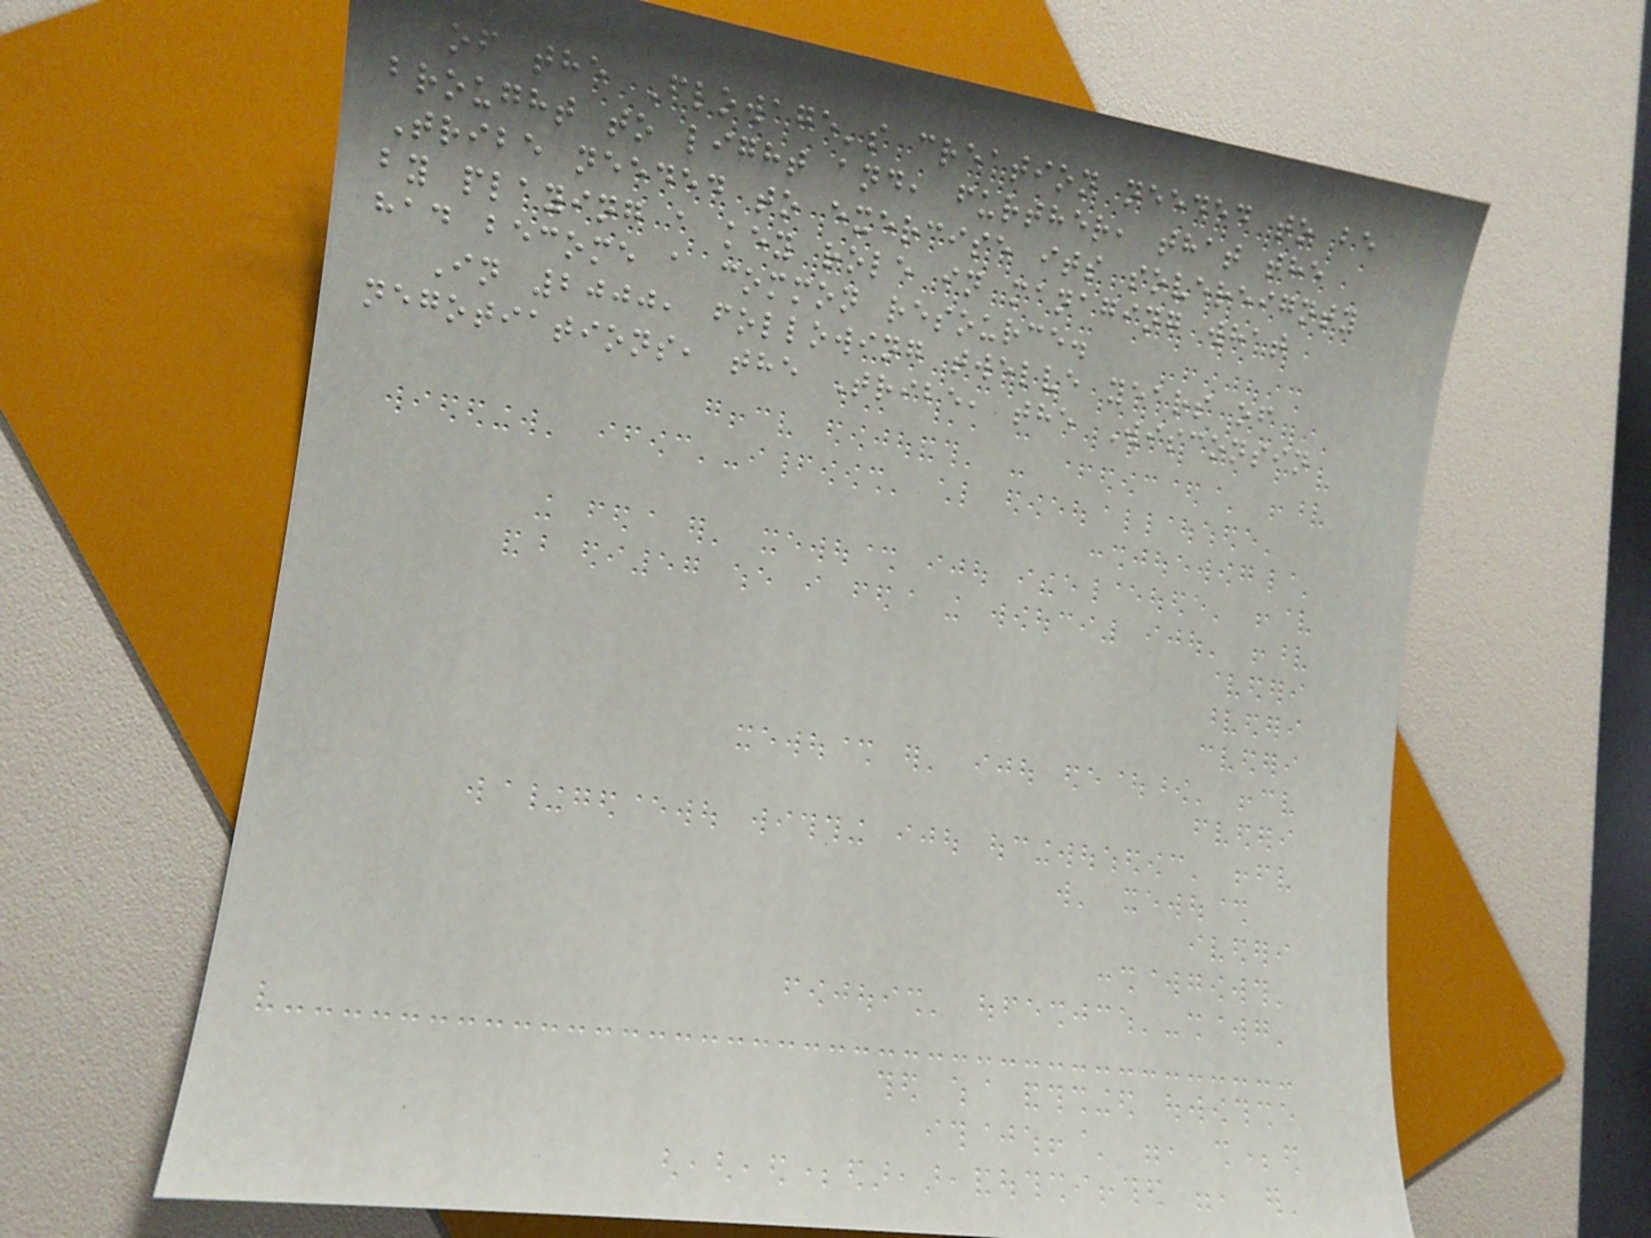of the Flowage's creation needed to be
brought to light and, further, that the
Tribe needed to exercise its sovereignty
by playing a key role in managing what
had become a common resource.
In 2000, following twelve years of
negotiations, the Tribe, the Wisconsin
